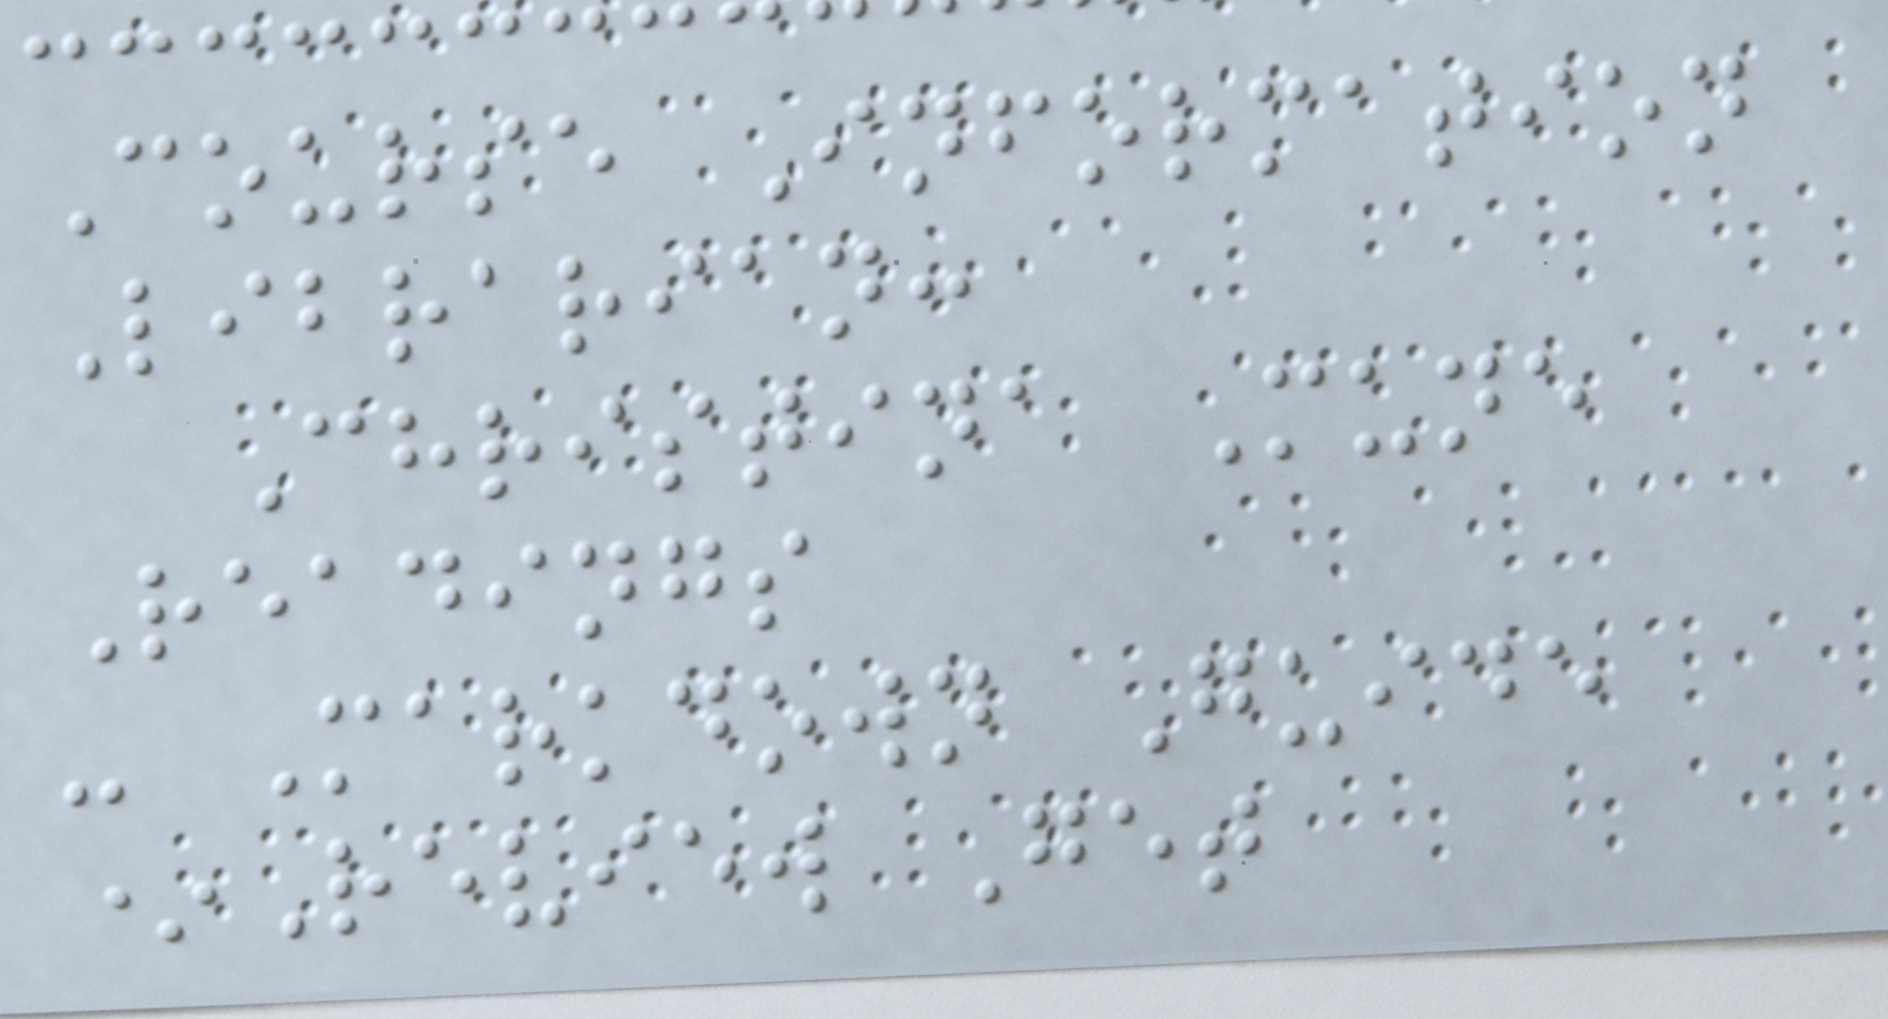Course Information
Librarian:
Christina Mune
Readings
- Markdown Guide
*Review Get
